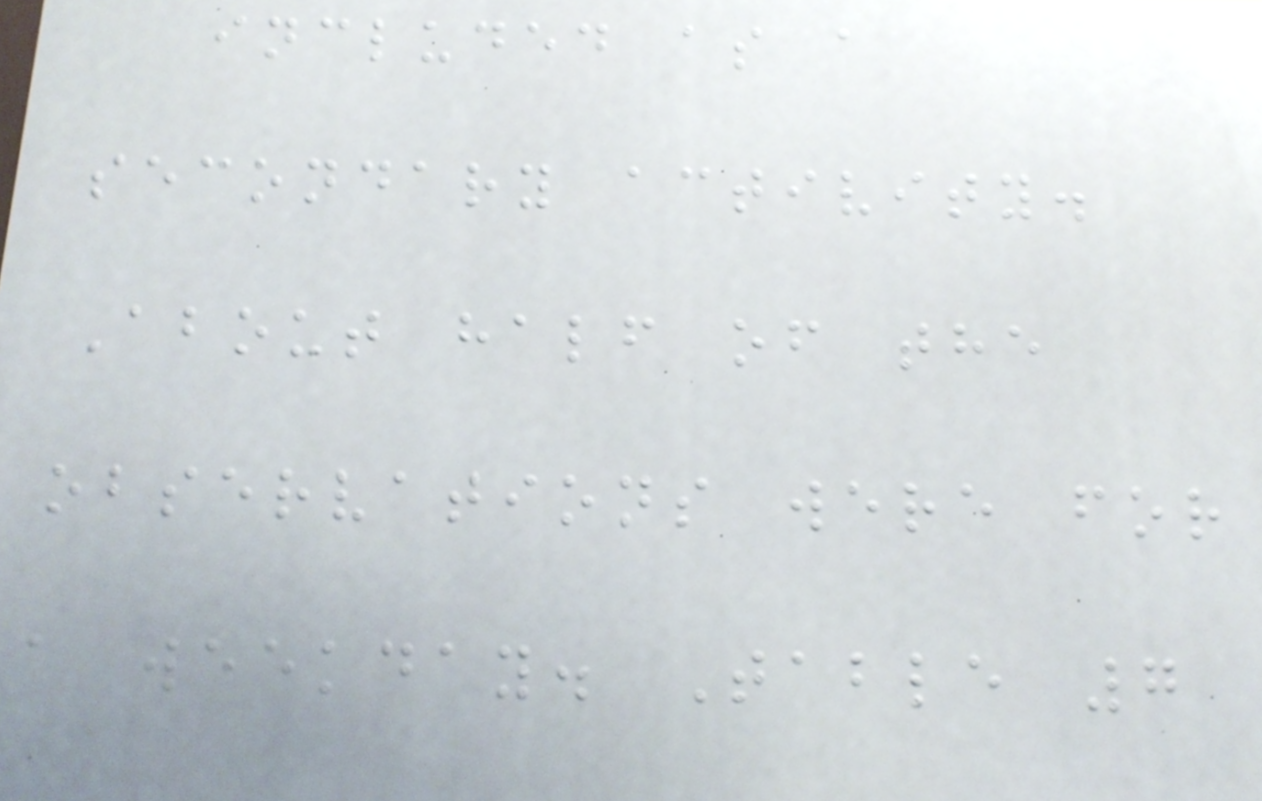included as a
secondary activity.
About half of the
observations were for
a weekday. Table 7
